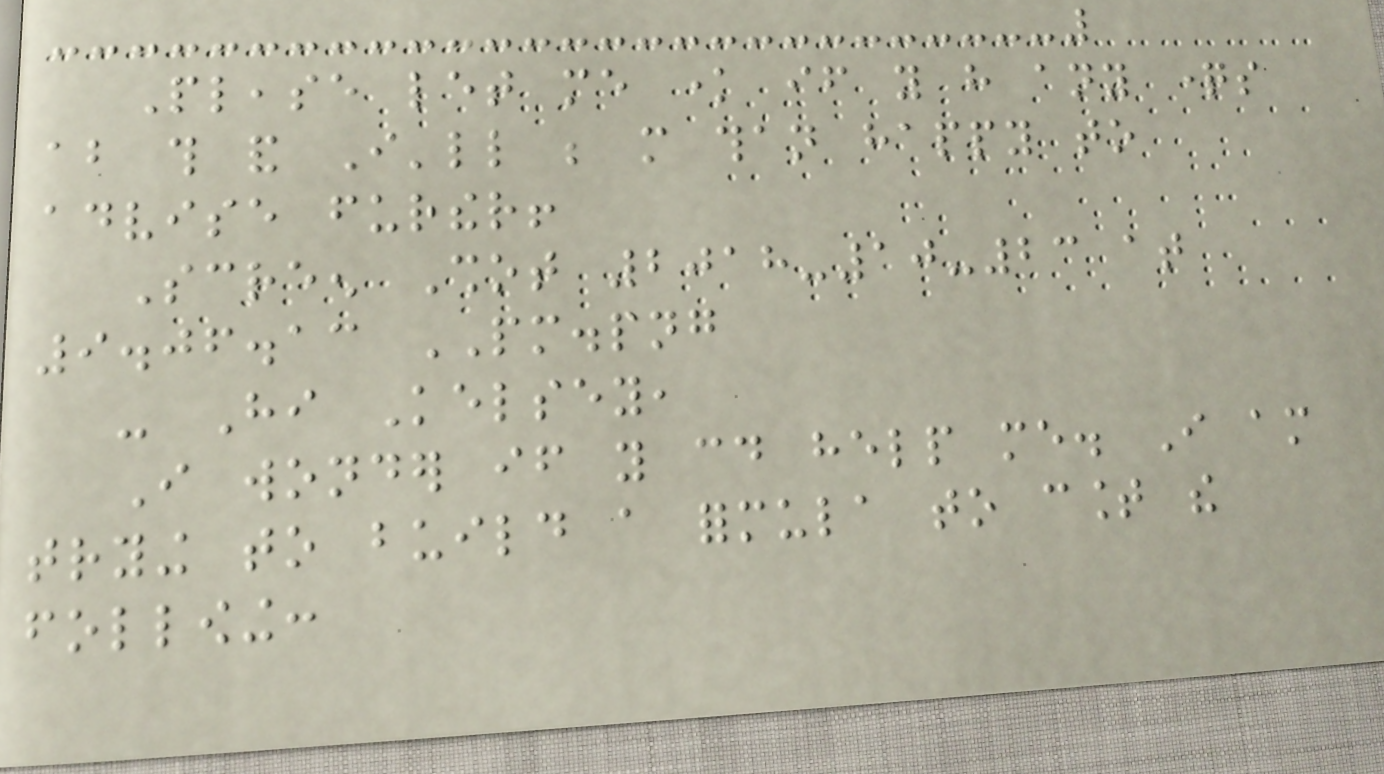Please let me know if you have any questions
about this and I'll be more than happy to
advise further!
Screen Shot 2018-10-23 at
9.06.13 PM.png
- Hi Kelsey,
I wonder if you could help me. I am
trying to build a formula to count the
following:
